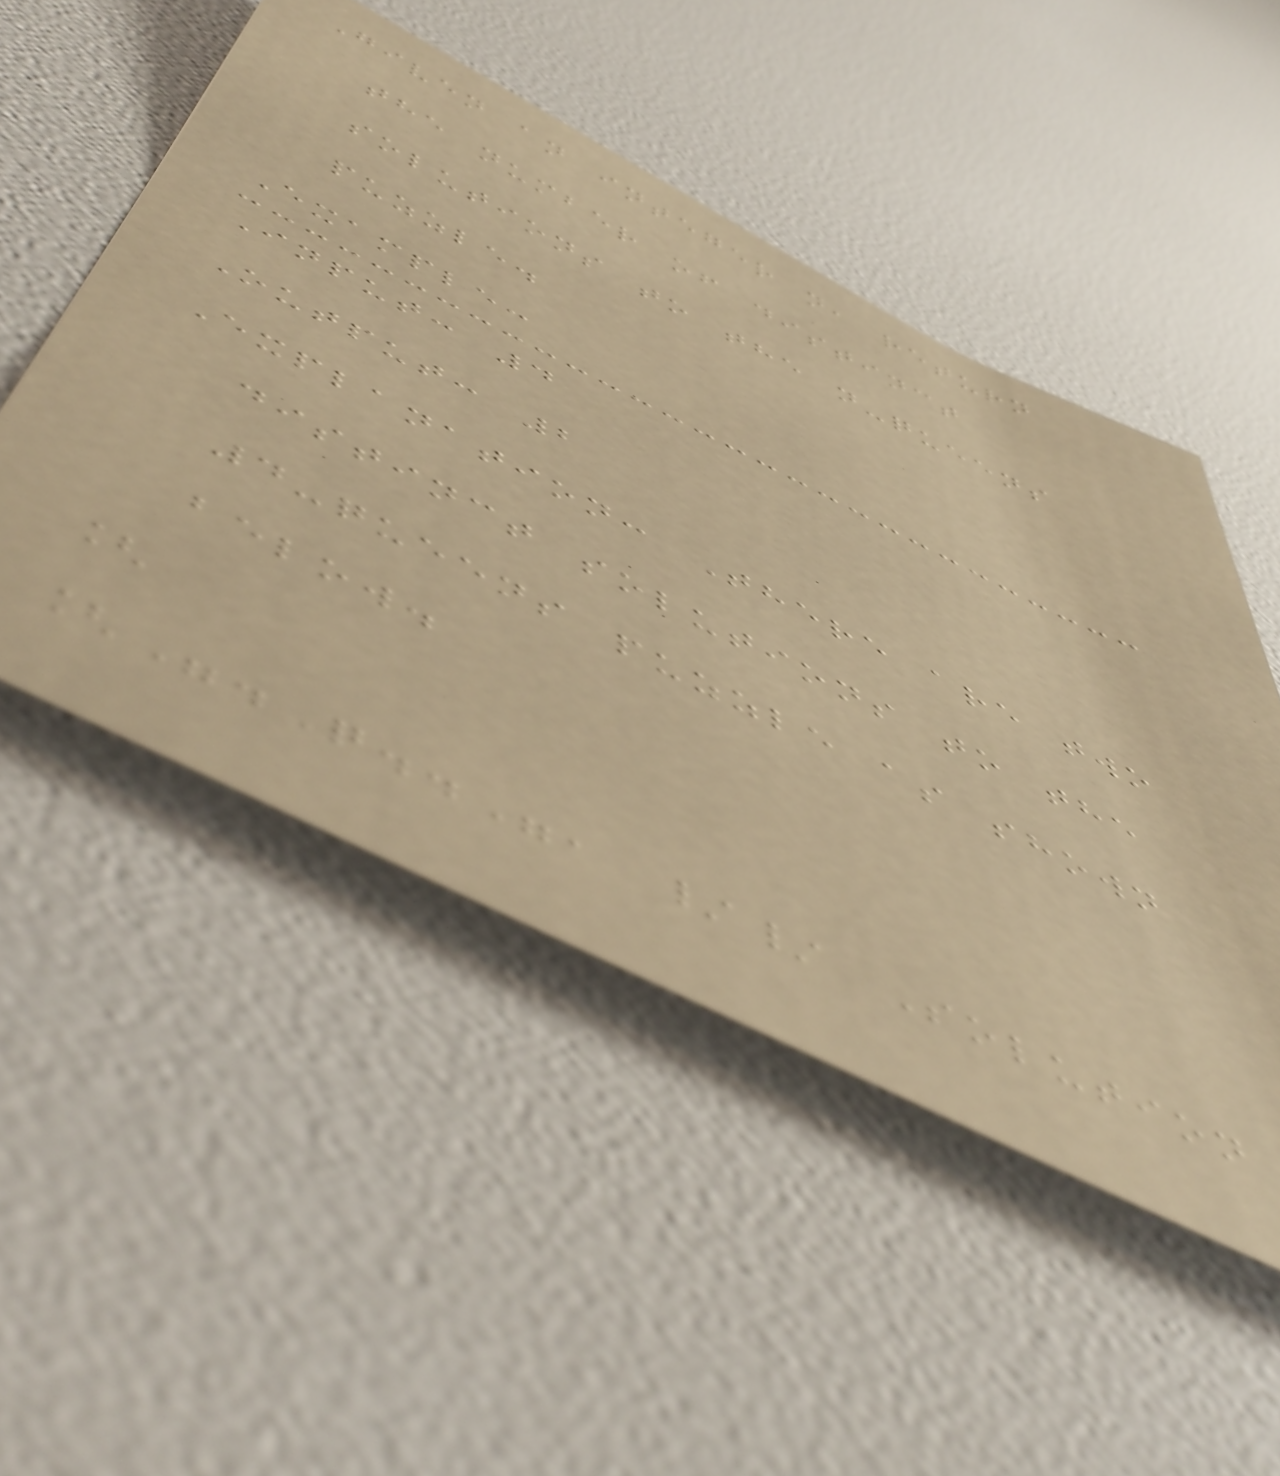Given an integer n, return
the number of distinct
solutions to the n-queens
puzzle.
Example:
Input: 4
Output: 2
Explanation: There are two
distinct solutions to the
4-queens puzzle as shown
below.
[
[".Q..", // Solution
